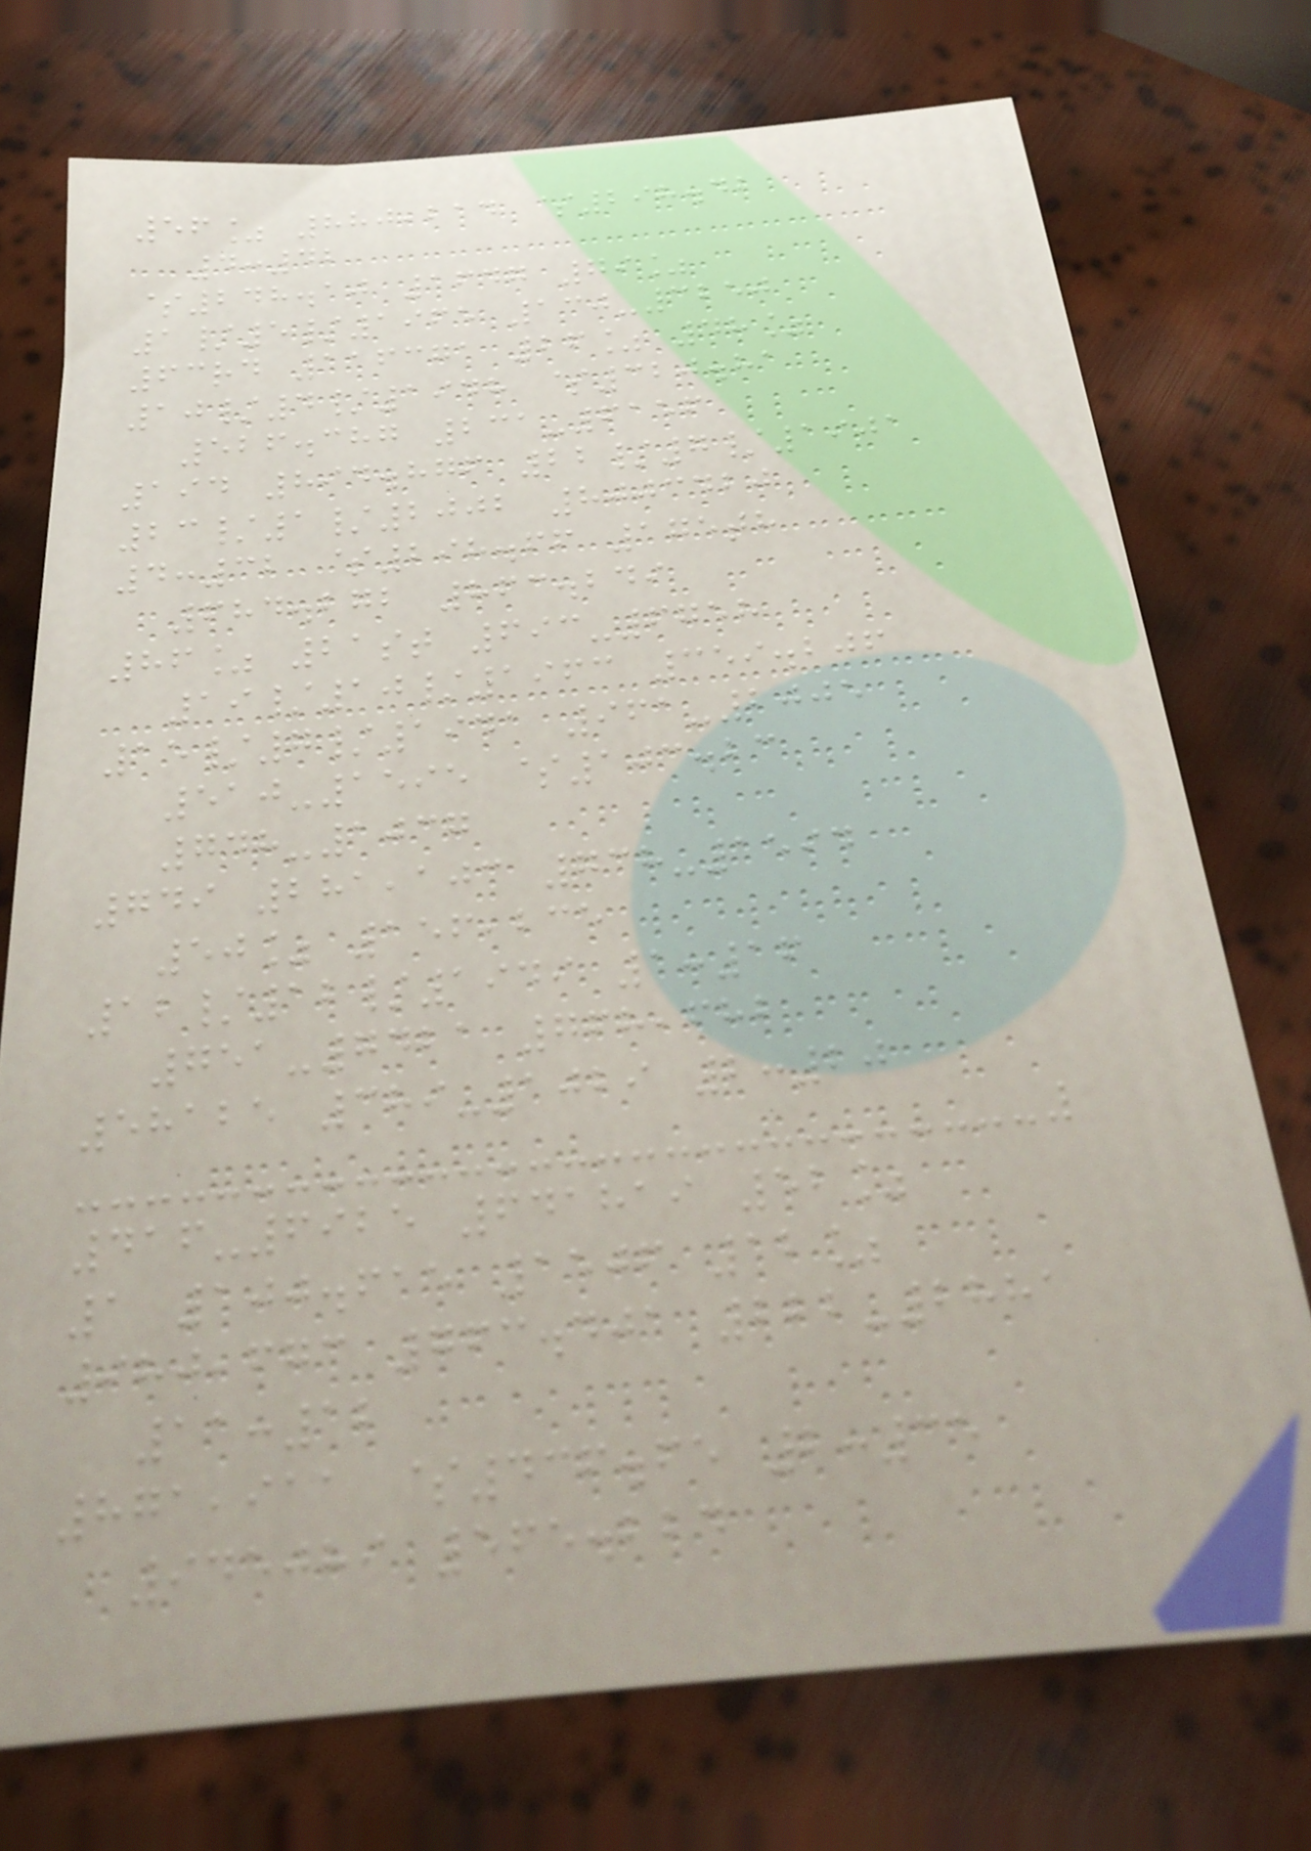56% 880,214 $298.42
4:42
$248.10 1647 79%
1/5/1965 130-3250
63rd 116371 26% 48%
10/4/1948 $320.81
526.387 231-6156
194 894.876 22/7/1901
23/1/2002 8003420
4:32 $298.66 175th
684.272 863.249
86% 21st 693-6758
19/10/1963 359.206
15/7/1941 961-2005
510-1595 $103.23
748-1037
749 281,103 738-1594
50% 156,235
12/12/1949 1:16
751-7421 768,682
58125 389-1029 2:20
416-6925 641819 52%
1 100.615 1506 12%
980,673 763.401 222-2881
11:12
871,911 $436.65 2:35
945089 565.224
